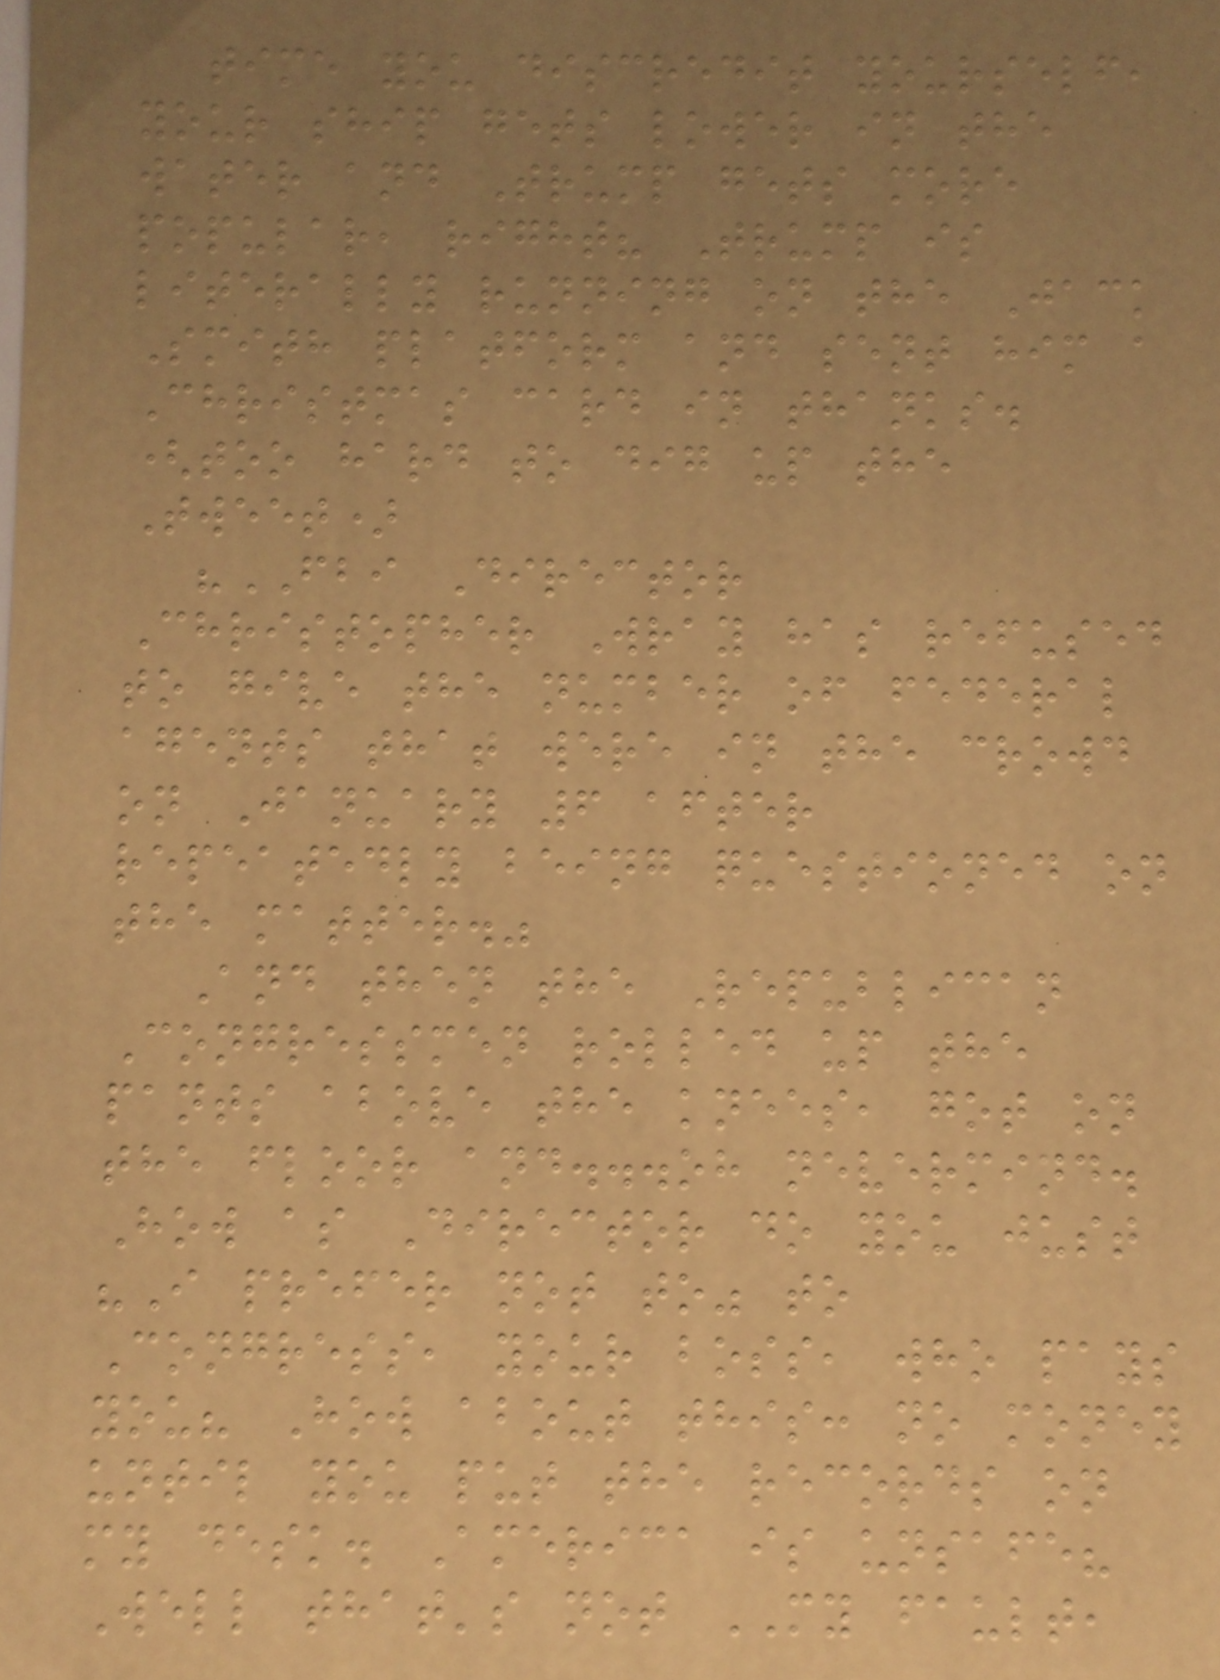time you discredit yourself,
your ship gets lower in the
water and Trump gets more
popular, right? Trump is
literally running on the Jack
Smith platform and sent him a
Christmas card in thanks.
(too hard to dig up the
Tweet)
"FBI Director
Christopher Wray has refused
to give the number of federal
agents that were in the crowd
on January 6 after
repeatedly being questioned on
the matter."
And then the Republican
Congressmen rolled up the
pants above the knees, got on
the floor and...oh nevermind.
How as Director do you just
"I prefer not to" to
Congress, your boss, who pays
you? How about this: no money
until you put the records on
my desk. America is unsafe?
Well that's not MY fault,
